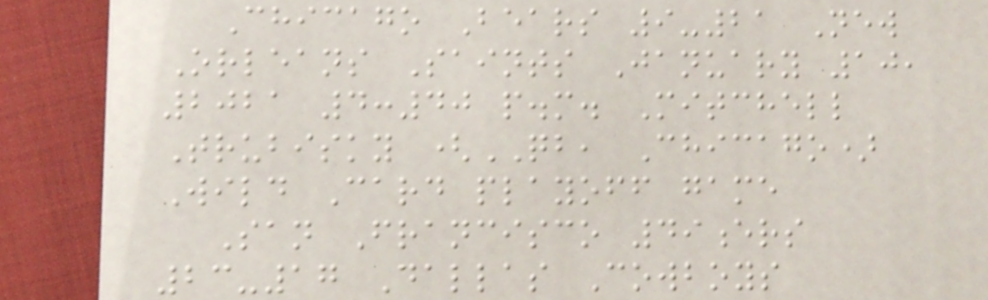Chicago Bears 9-21 New
Orleans Saints January 10,
2021 4:40 p.m. Mitchell
Trubisky (QB, Chicago)
Wild Card playoff game
San Francisco 49ers
23-17 Dallas Cowboys
